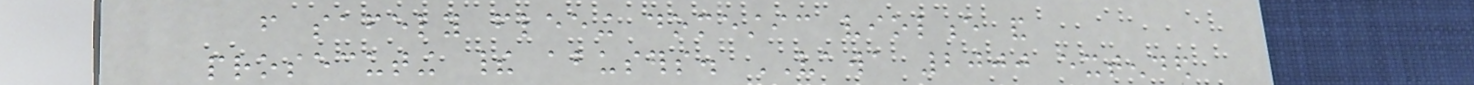from safely fleeing domestic violence and
prosecuting their abusers. VAWA 2000 extended
